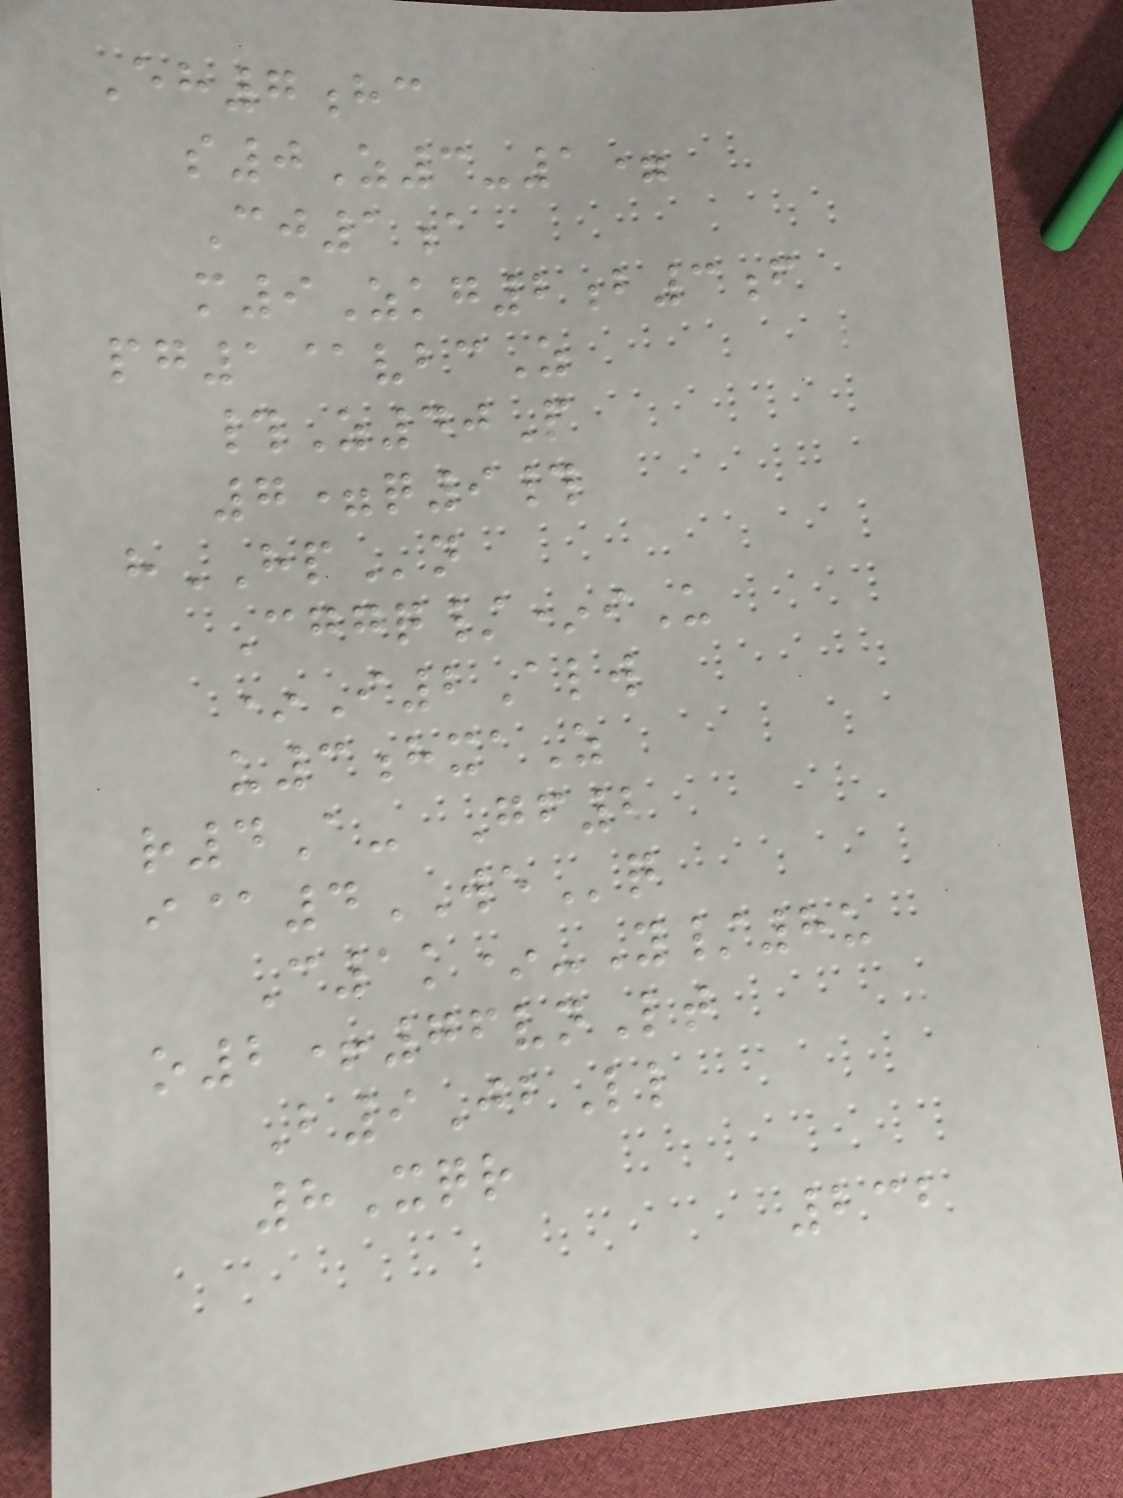Eh7hc
s0Z3-1=
Cj1a
m9Zkg2b3f
pg1@vbcZ
#Z40P
7=q9#
hHPn
Cggq/*iU
*I2Alw
u3hxaZ
r4A- Gf2
i@4WEq
C1k*-Y/8u
o2+76vnLt
B9JbLl
8Xqr
232
